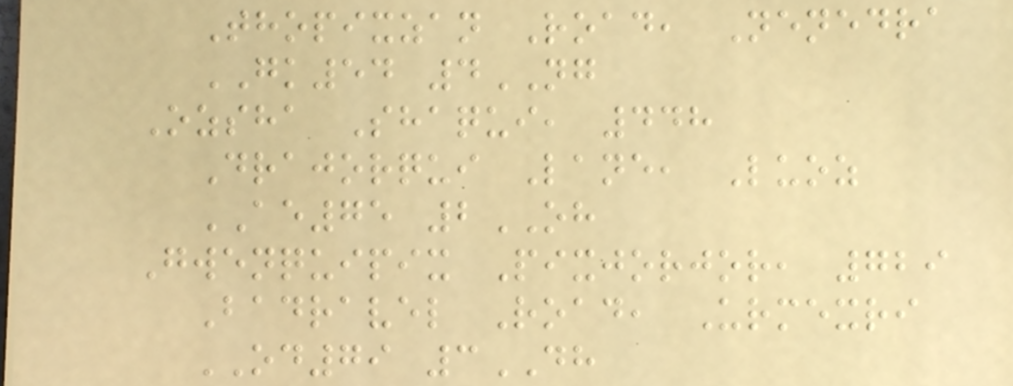Thopixzan Road, Nenedra
GK54 4NG
Ozsha Shaqui, 448
Drajorqui Lane, Luoz
AE75 2OH
Gwenquipix Pixjorjor, 729
Badravel Road, Urmexri
OD79 3DH
